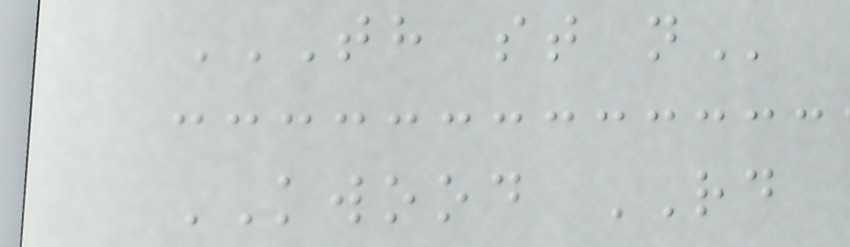TH ST N
KWOOD RD
